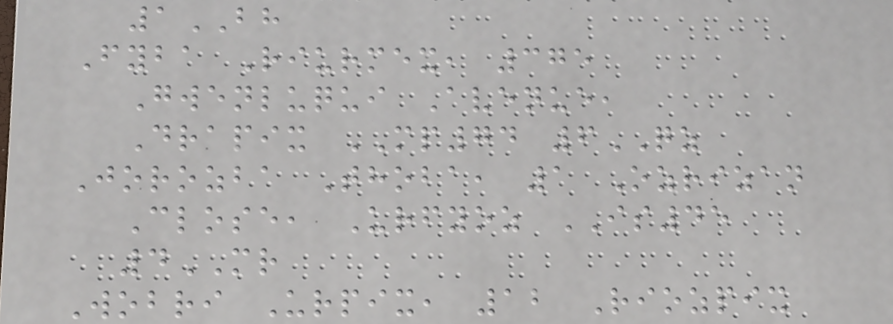1BH
Fyba Riurmex, 375
Gwenluqui Avenue,
Drapix MP74 6QZ
Jorozba Thoba, 1 Ozrizan
Close, Urfyoz IS45
4MR
Wobri Urpix, 12 Riozpix
